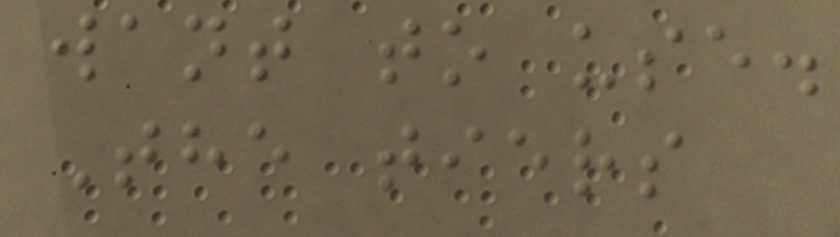want to use.
The tiers
